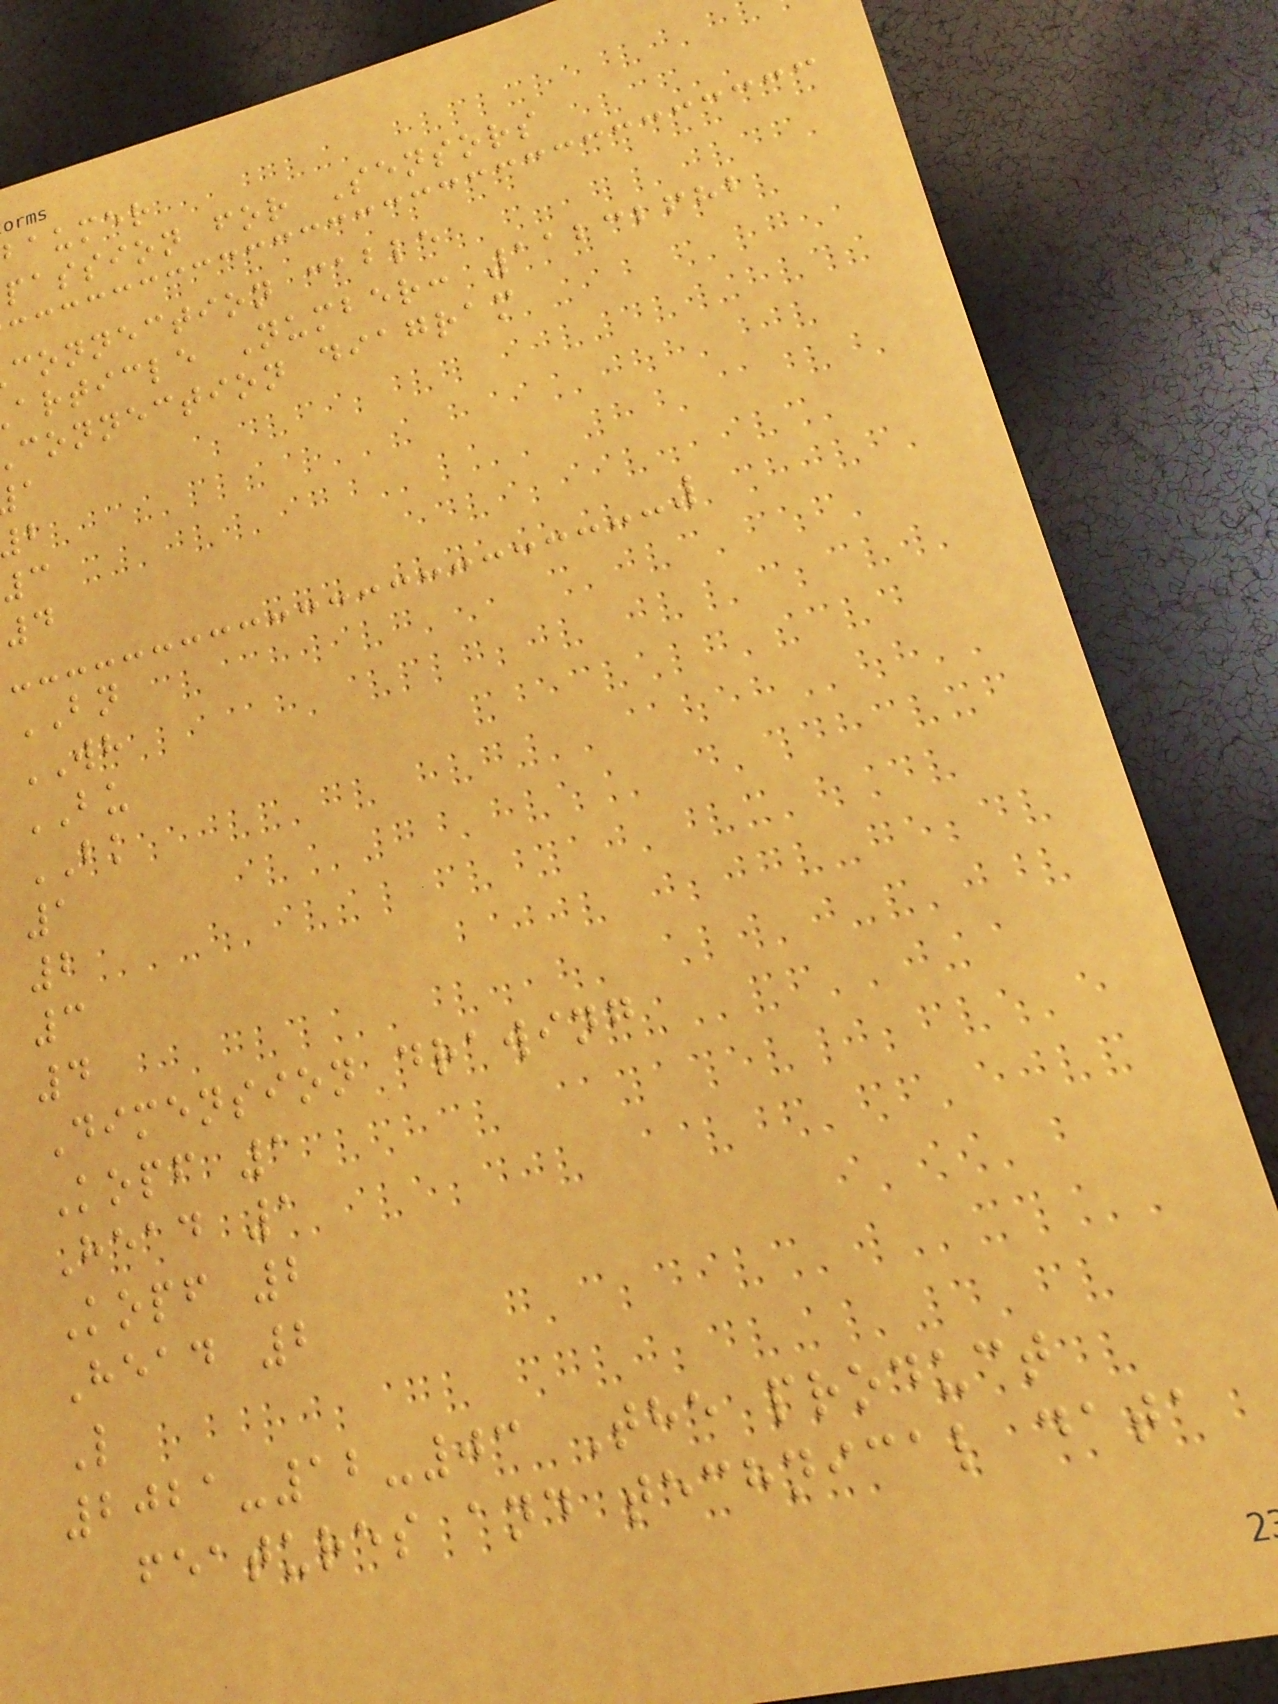baumer
passion for Sensors
connection cable
article Number: 11232682
connection diagram
3
4
BN
WH
BU
BK
1
2
3
4
Dimension drawing
Kopf 1
Head 1
Kopf 2
Head 2
L
2021-12-03 The product
features and technical data
